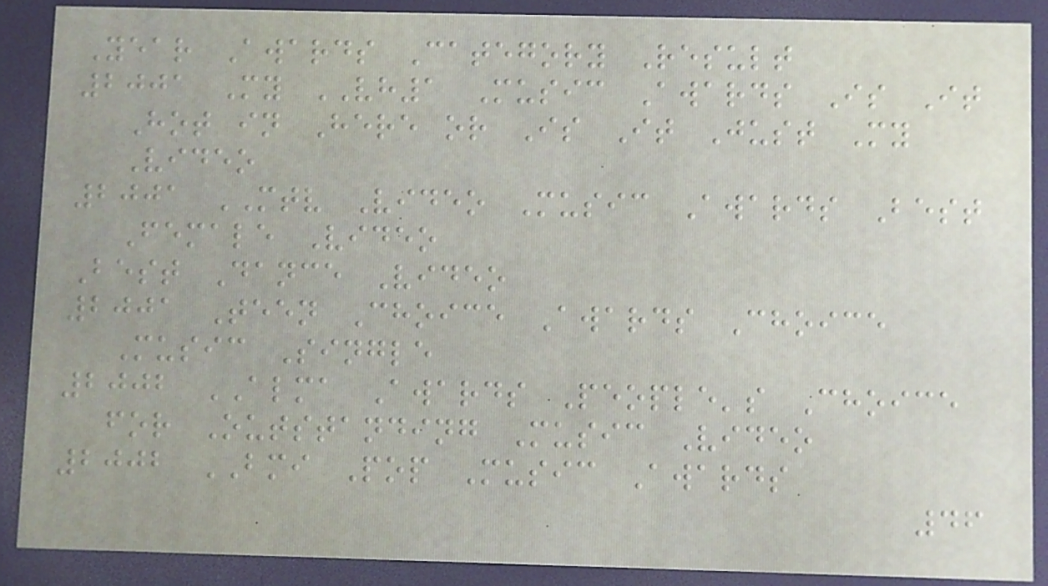Year Awards Category Result
2001 My VH1 Music Awards Is It
Hot in Here or Is It Just My
Video
2001 MTV Video Music Awards Best
Female Video
Best Dance Video
2001 Teen Choice Awards Choice
Music Single
2002 ALMA Awards People's Choice
for Outstanding Music Video
2002 BMI Pop Music Awards
46
